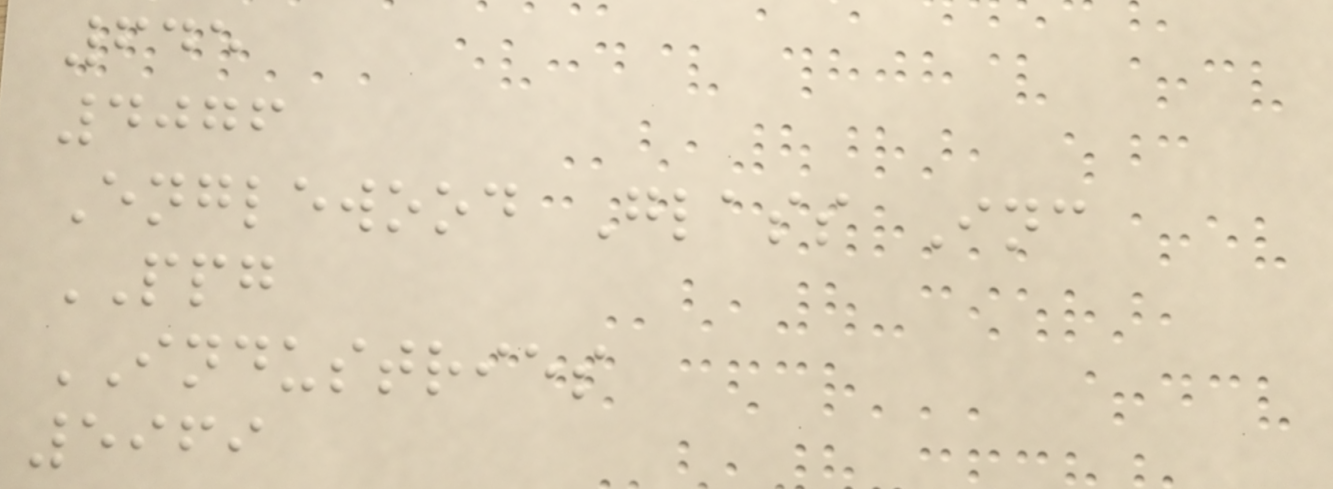645
4076
Englewood Glass Inc
PPG
INDUSTRIES
5969
